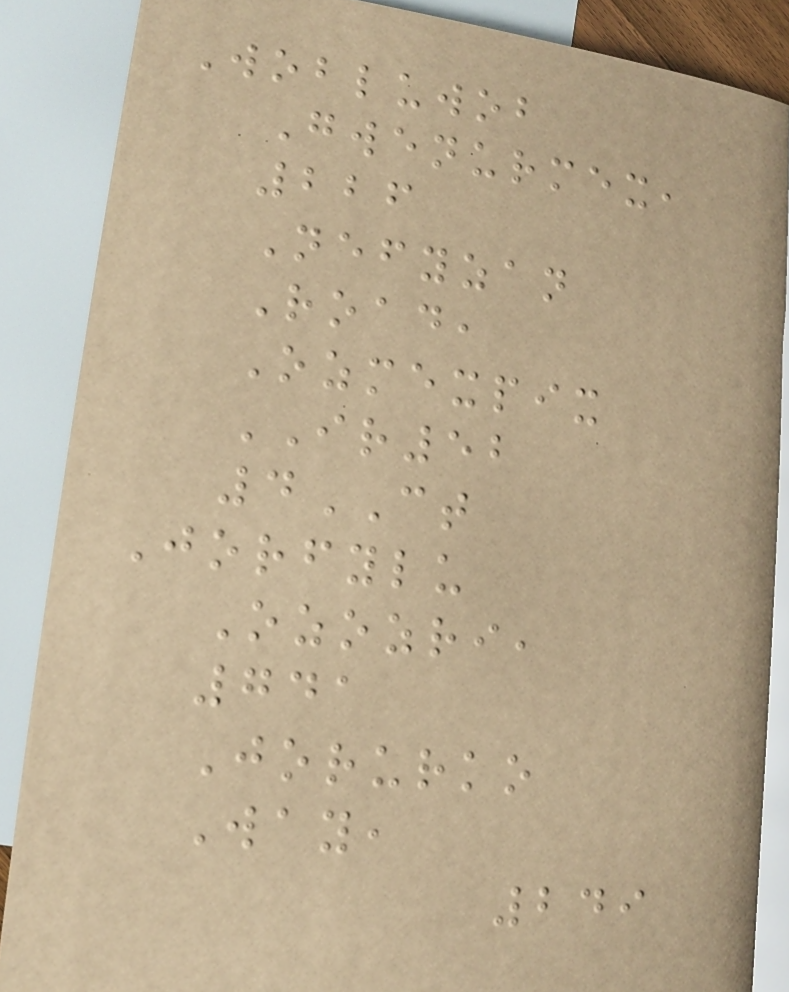Wobluwob
Gwenurmex,
226
Nefyzan
Road,
Ozmexpix
IR52
4CT
Jorfylu
Ozozri,
741
Jorurko
Way,
249
